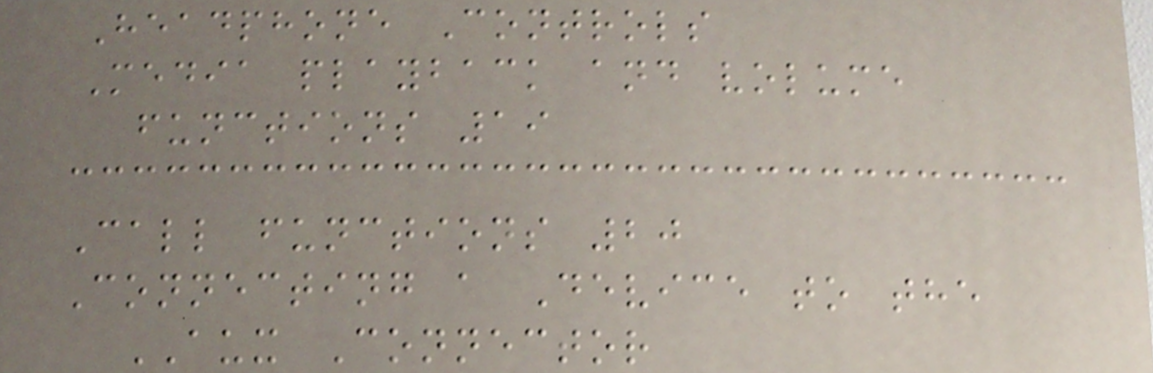Headphone Controls
Media playback and volume
functions 19
Call functions 20
Connecting a Device to the
AUX Connector
